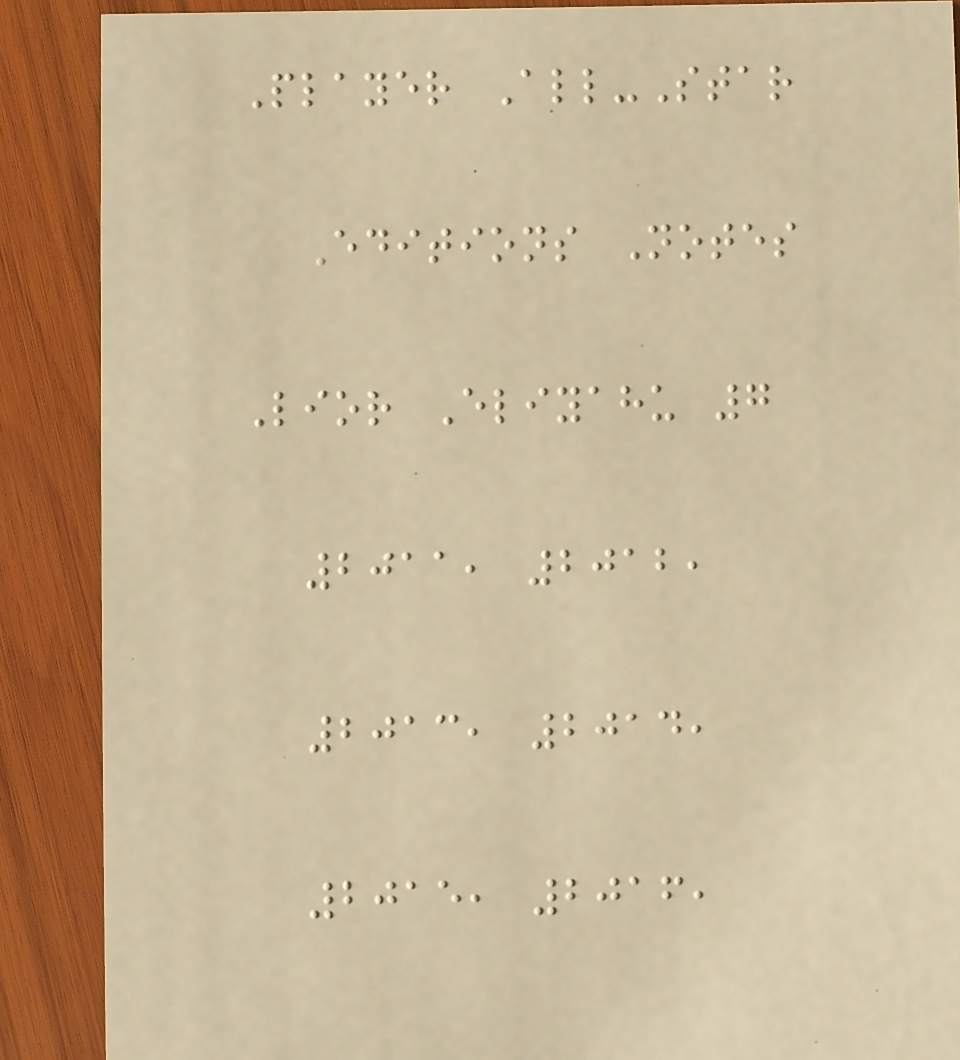Player All-Star
Editions Notes
Lior Eliyahu 7
2011, 2012,
2013, 2014,
2015, 2016,
